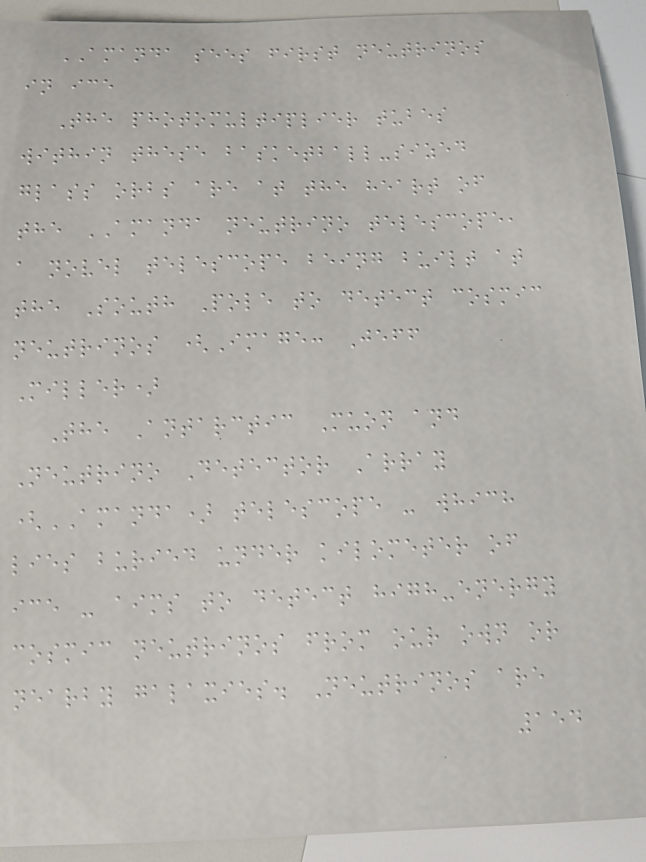AMANDA sees first neutrinos
in ice
The photomultiplier tubes
within these basketball-sized
glass orbs are at the heart of
the AMANDA neutrino telescope,
a novel telescope being built at
the South Pole to detect cosmic
neutrinos (Image: Jeff
Miller)
The Antarctic Muon and
Neutrino Detector Array
(AMANDA) telescope - which
lies buried under kilometer of
ice - aims to detect high-energy
cosmic neutrinos from our own or
nearby galaxies. Neutrinos are
154
